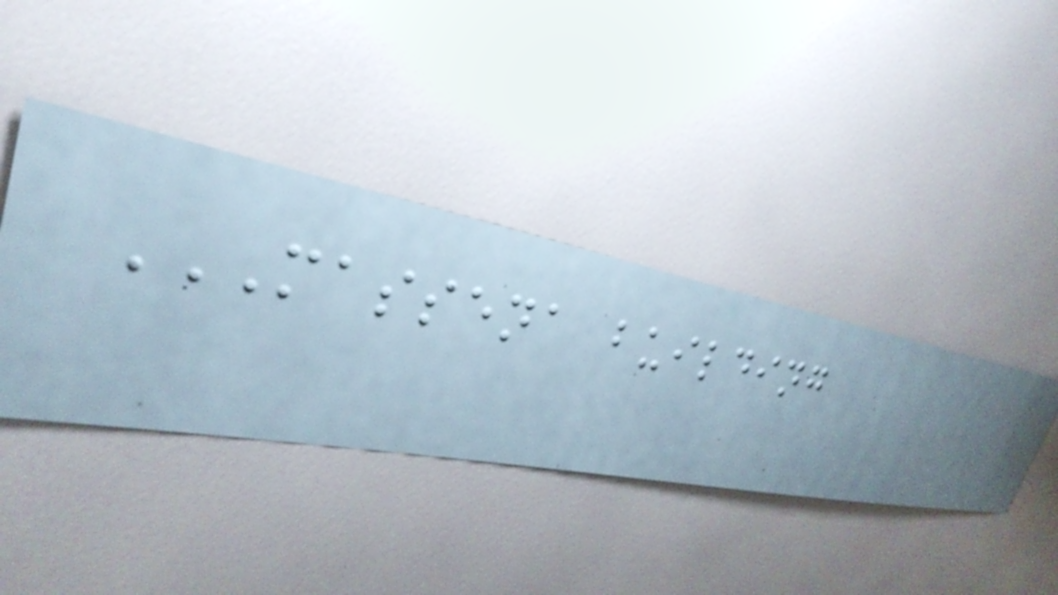MASSENA BUILDING
